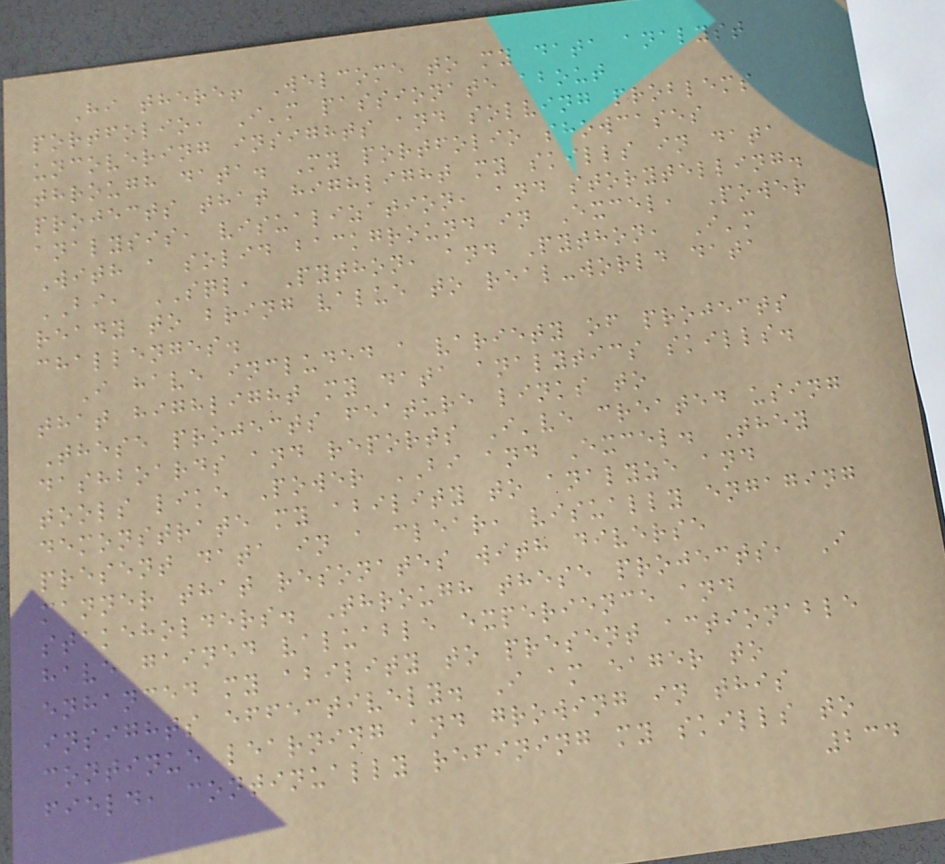Hi there! Welcome to my data analyst
portfolio, I'm passionate about
uncovering insights and solving problems
through data. My portfolio showcases
projects that highlight my skills in data
analysis, visualization, and storytelling.
With a solid background in Excel, Power
BI, SQL, Python, and Python, I'm
ready to bring value to real-world data
challenges.
I have included a variety of projects
that highlight my data analytics skills.
These projects feature links to
dashboards and reports I've created using
tools like Power BI and Excel. They
demonstrate my ability to analyze and
present data in a clear, visually engaging
manner that resonates with diverse
stakeholders. Through these projects, I
have gained valuable experience and
enhanced my ability to present actionable
insights effectively. I am eager to
continue learning and growing in this
field, continually refining my skills to
234
